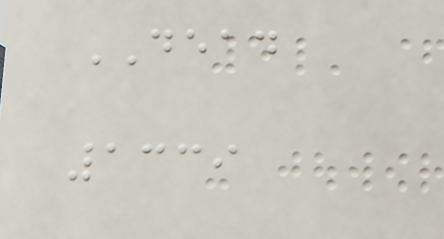DEAD
1339
